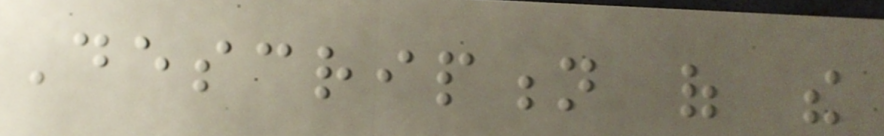Description of the
